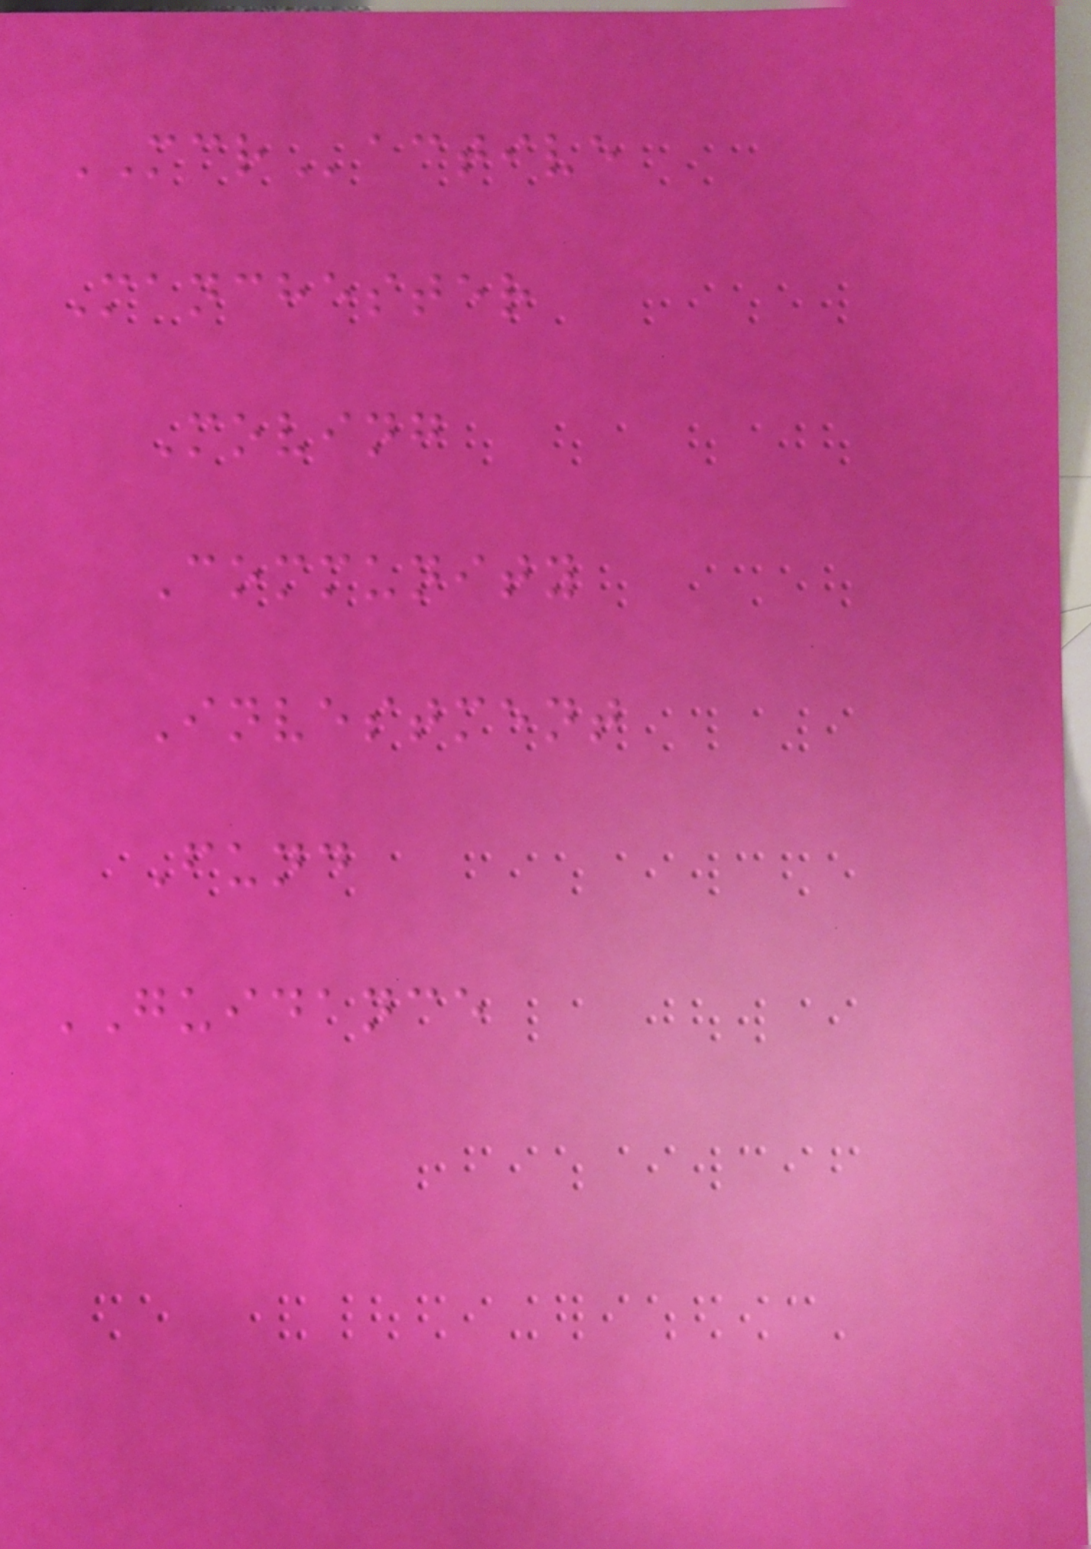MCRactive
Manchester
Moving
Community
Investment
Fund
GUIDANCE
